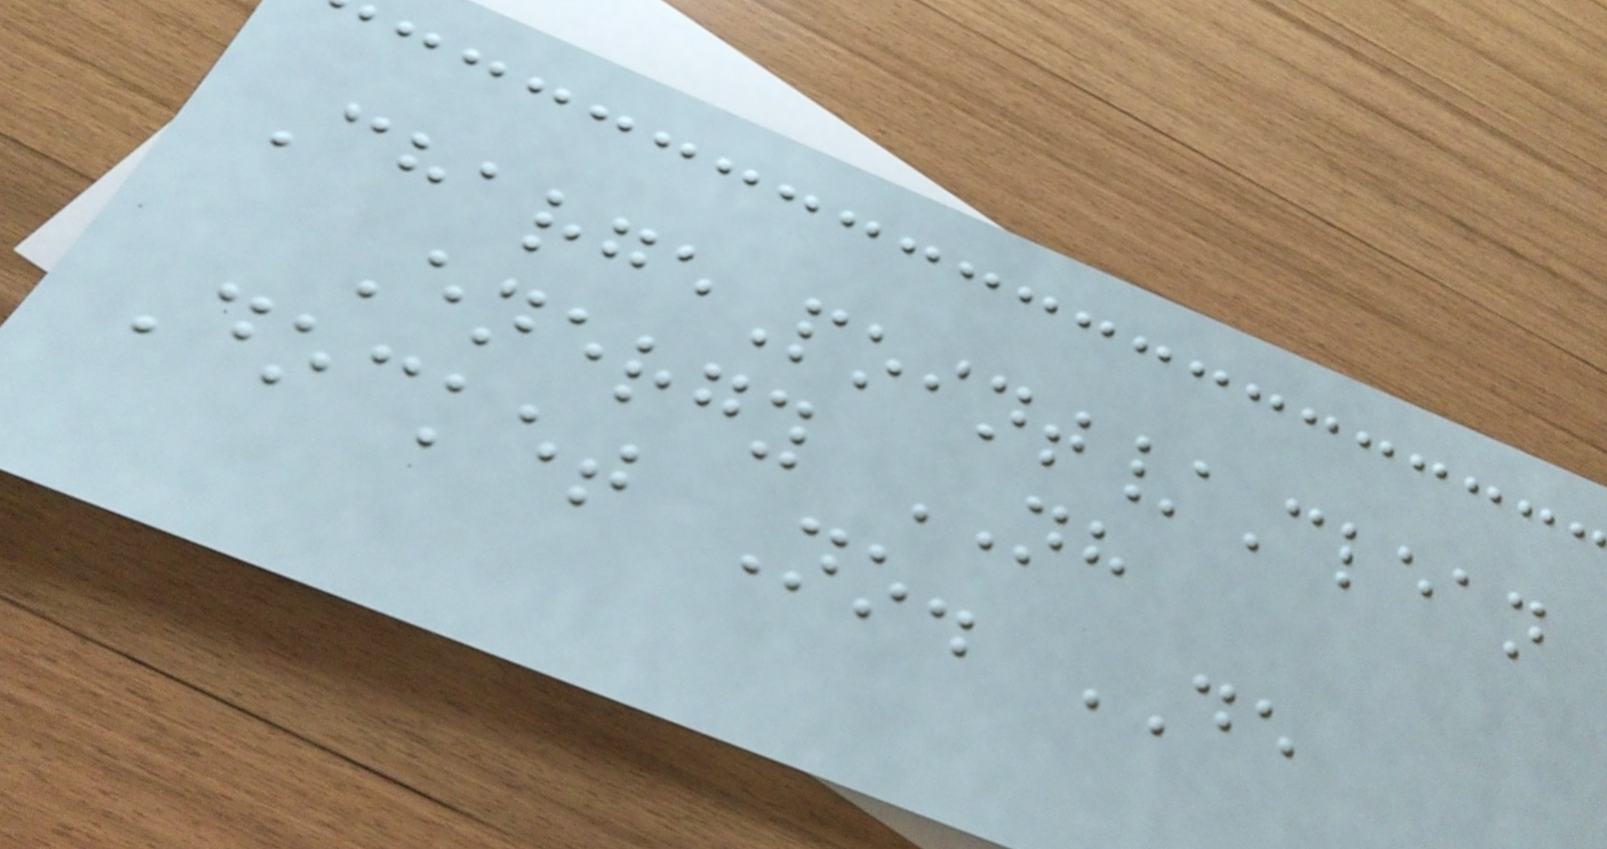ChargePoint/Clean
Energy NH
Docket No. DE
